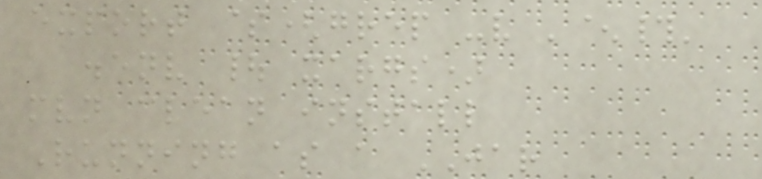export $(grep -v '^#'
.env | xargs)
mvn clean install
Running as a JAR
